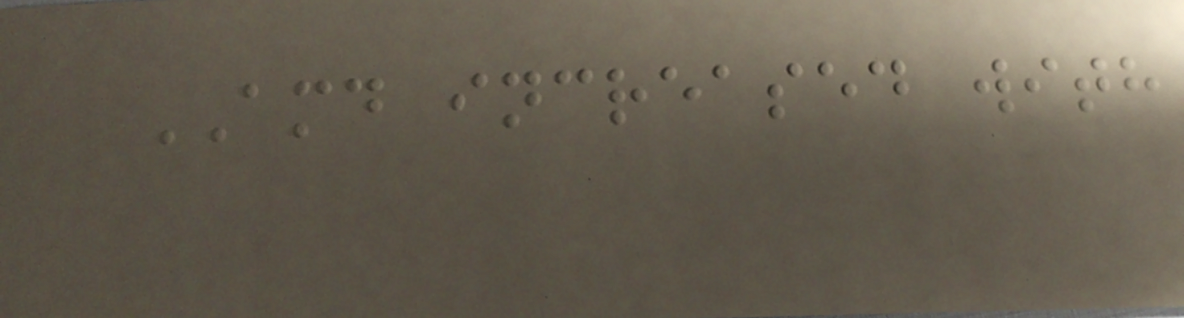AMD increased with
